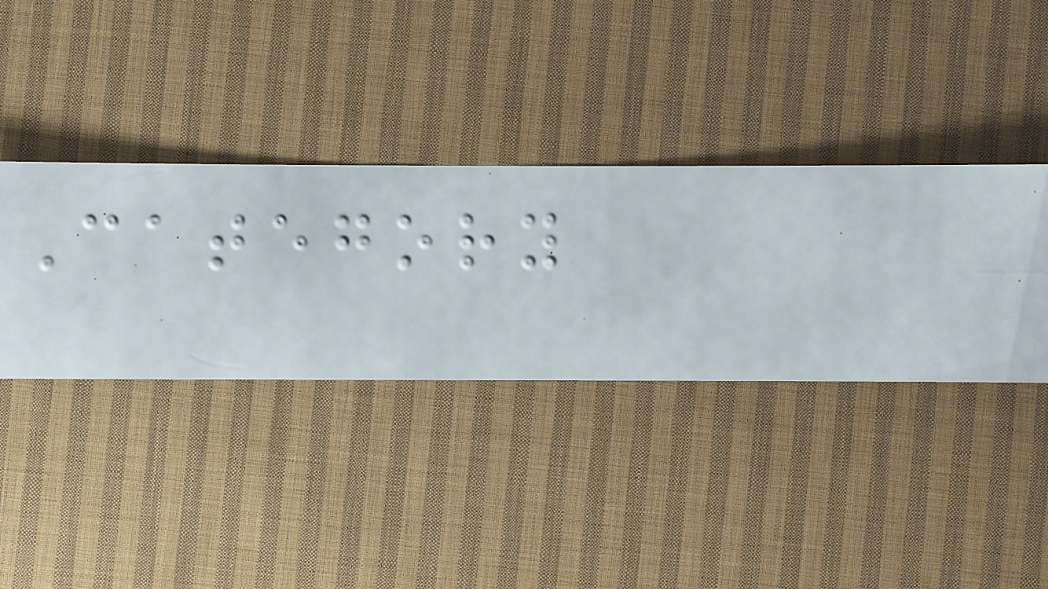Category
